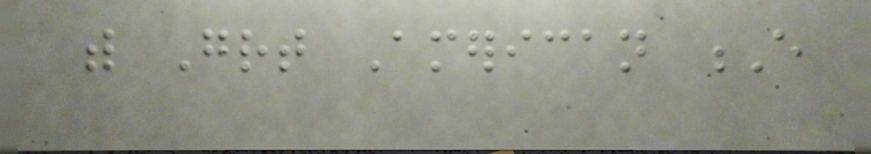with Great American E
